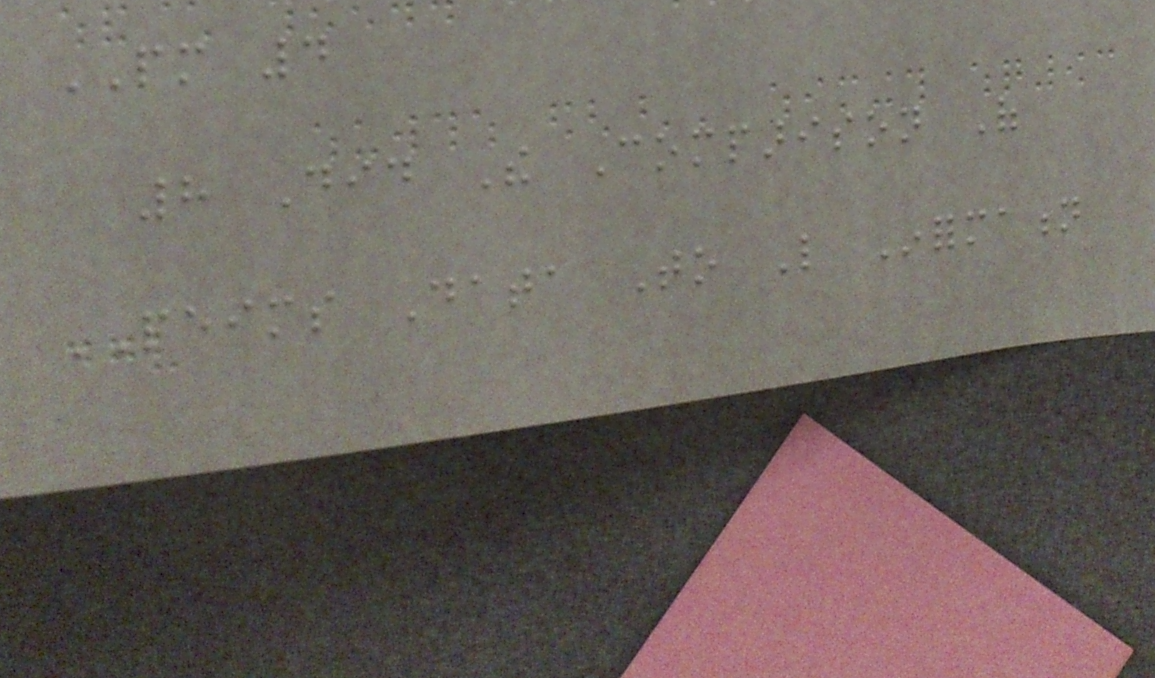PM 4
8 Did The Comparison Of
PEIMS Data To Like Information
